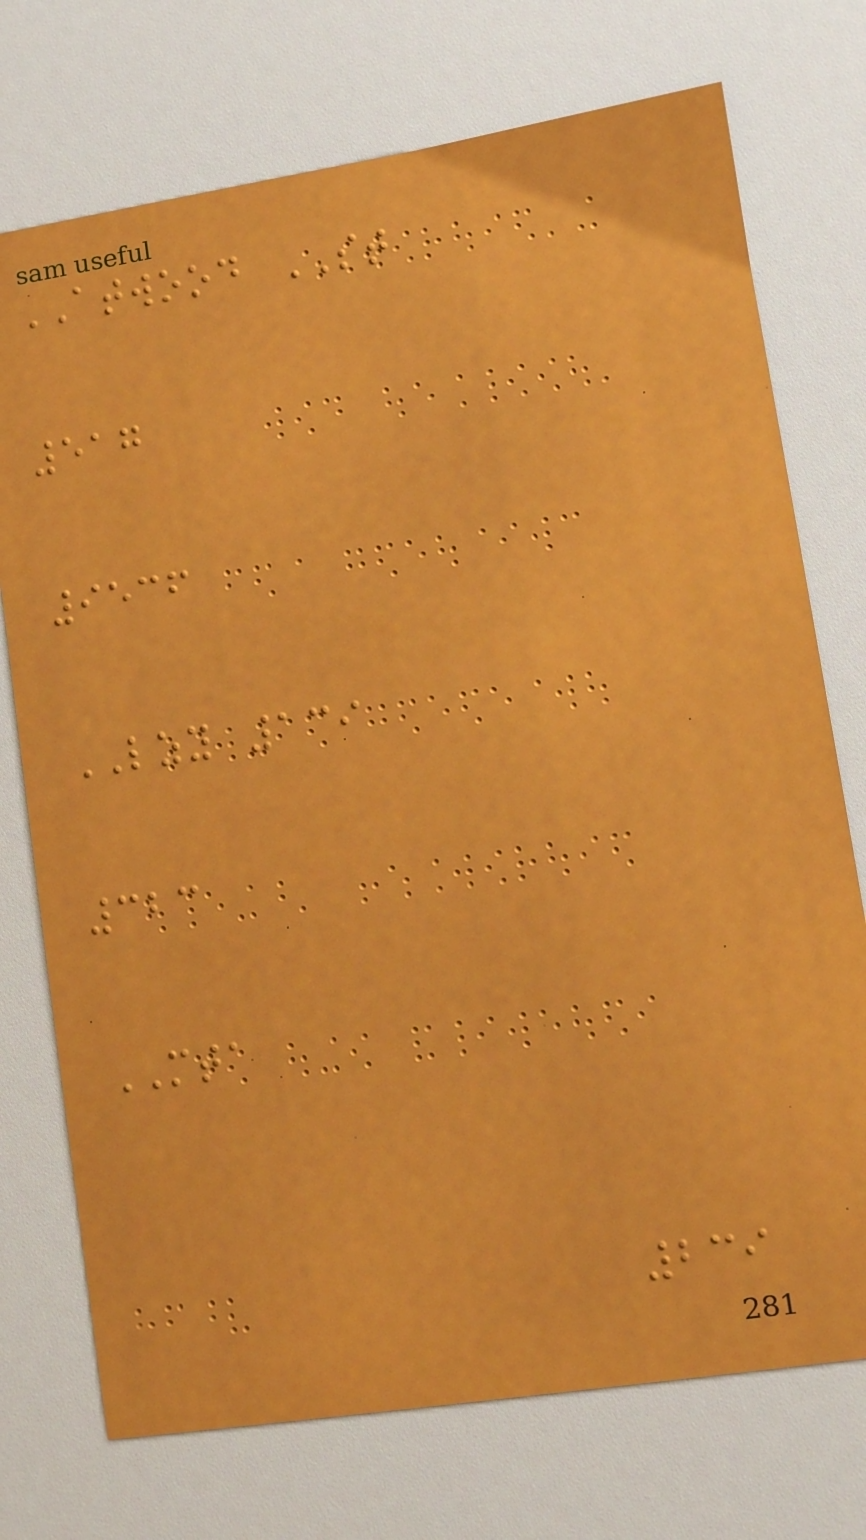ATWOOD ST
517
9536
LZY 139
323
MTA
239
